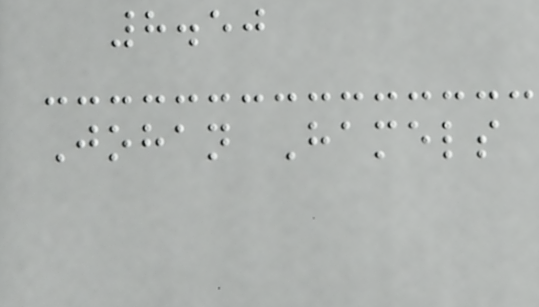8.50
Johan Hamels
